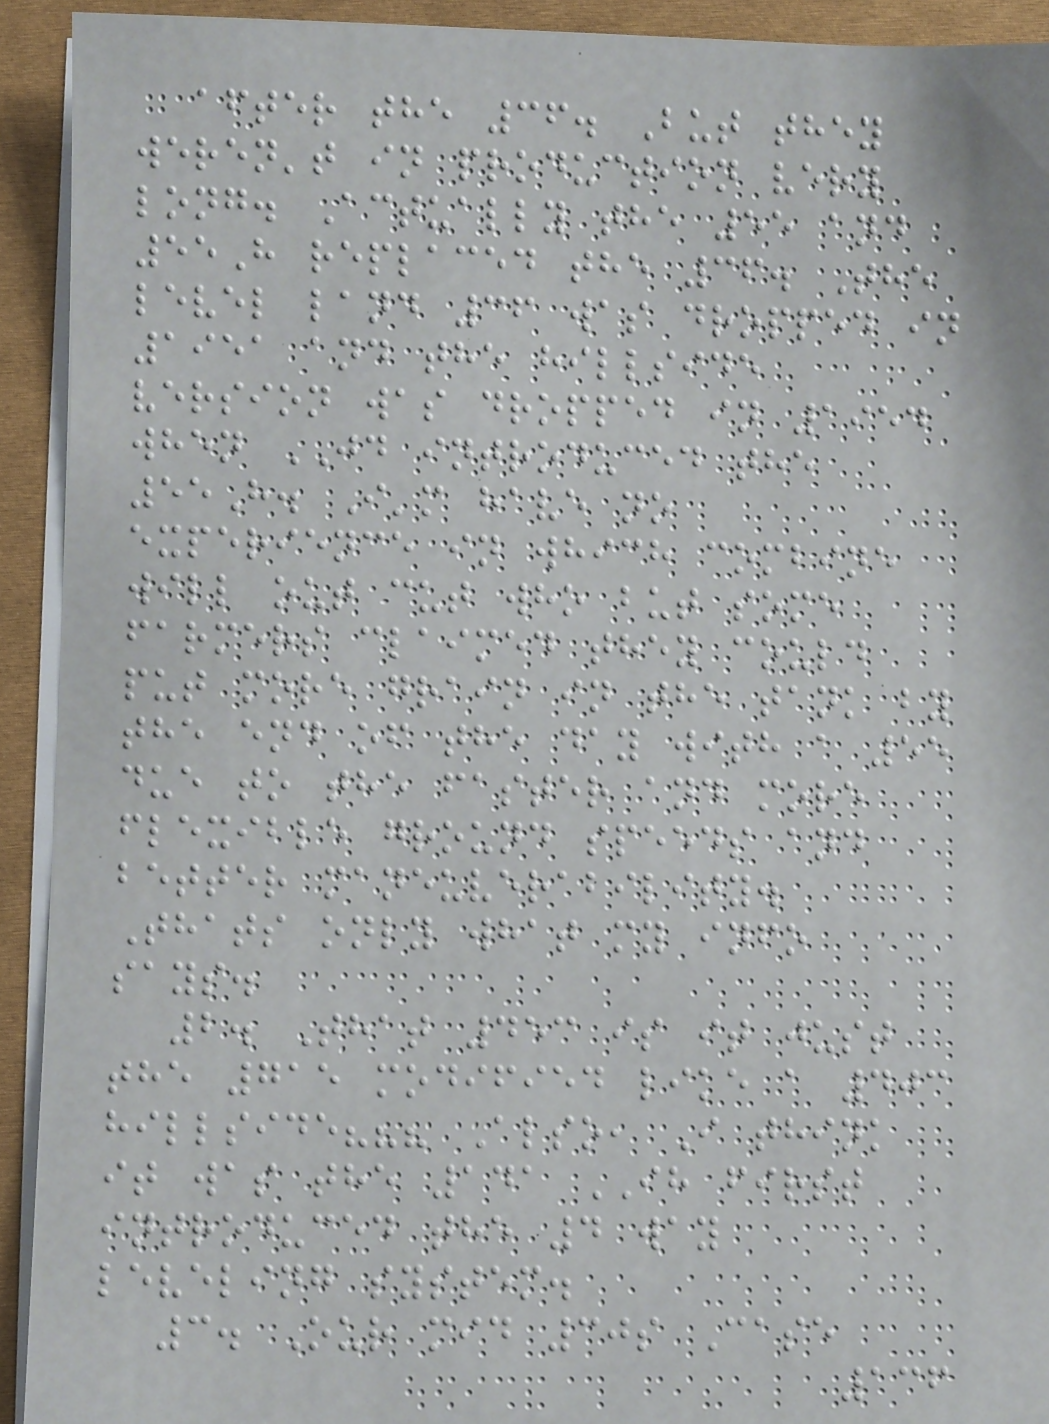after the 36. But they
weren't in production very
long. Actually the 55 and
55H replaced the 36. The
level land 36 was dropped in
1951 and the hillside
version was dropped in 1954
when JD introduced the
55H. I'm have no
experience in which combine
will out cut who but some
farmers claimed they could
put more grain in the tank by
the end of the day with a 55
due to the faster and more
flexible ground speeds and
better maneuverability.
Thats only what my info
says.
2. That 453 is it just
the 715 modified like a 403
hillside??? Also, I think
it was the 141 IH first
introduced the 4 way
leveling system.
3. Our mid 30s Case
136
